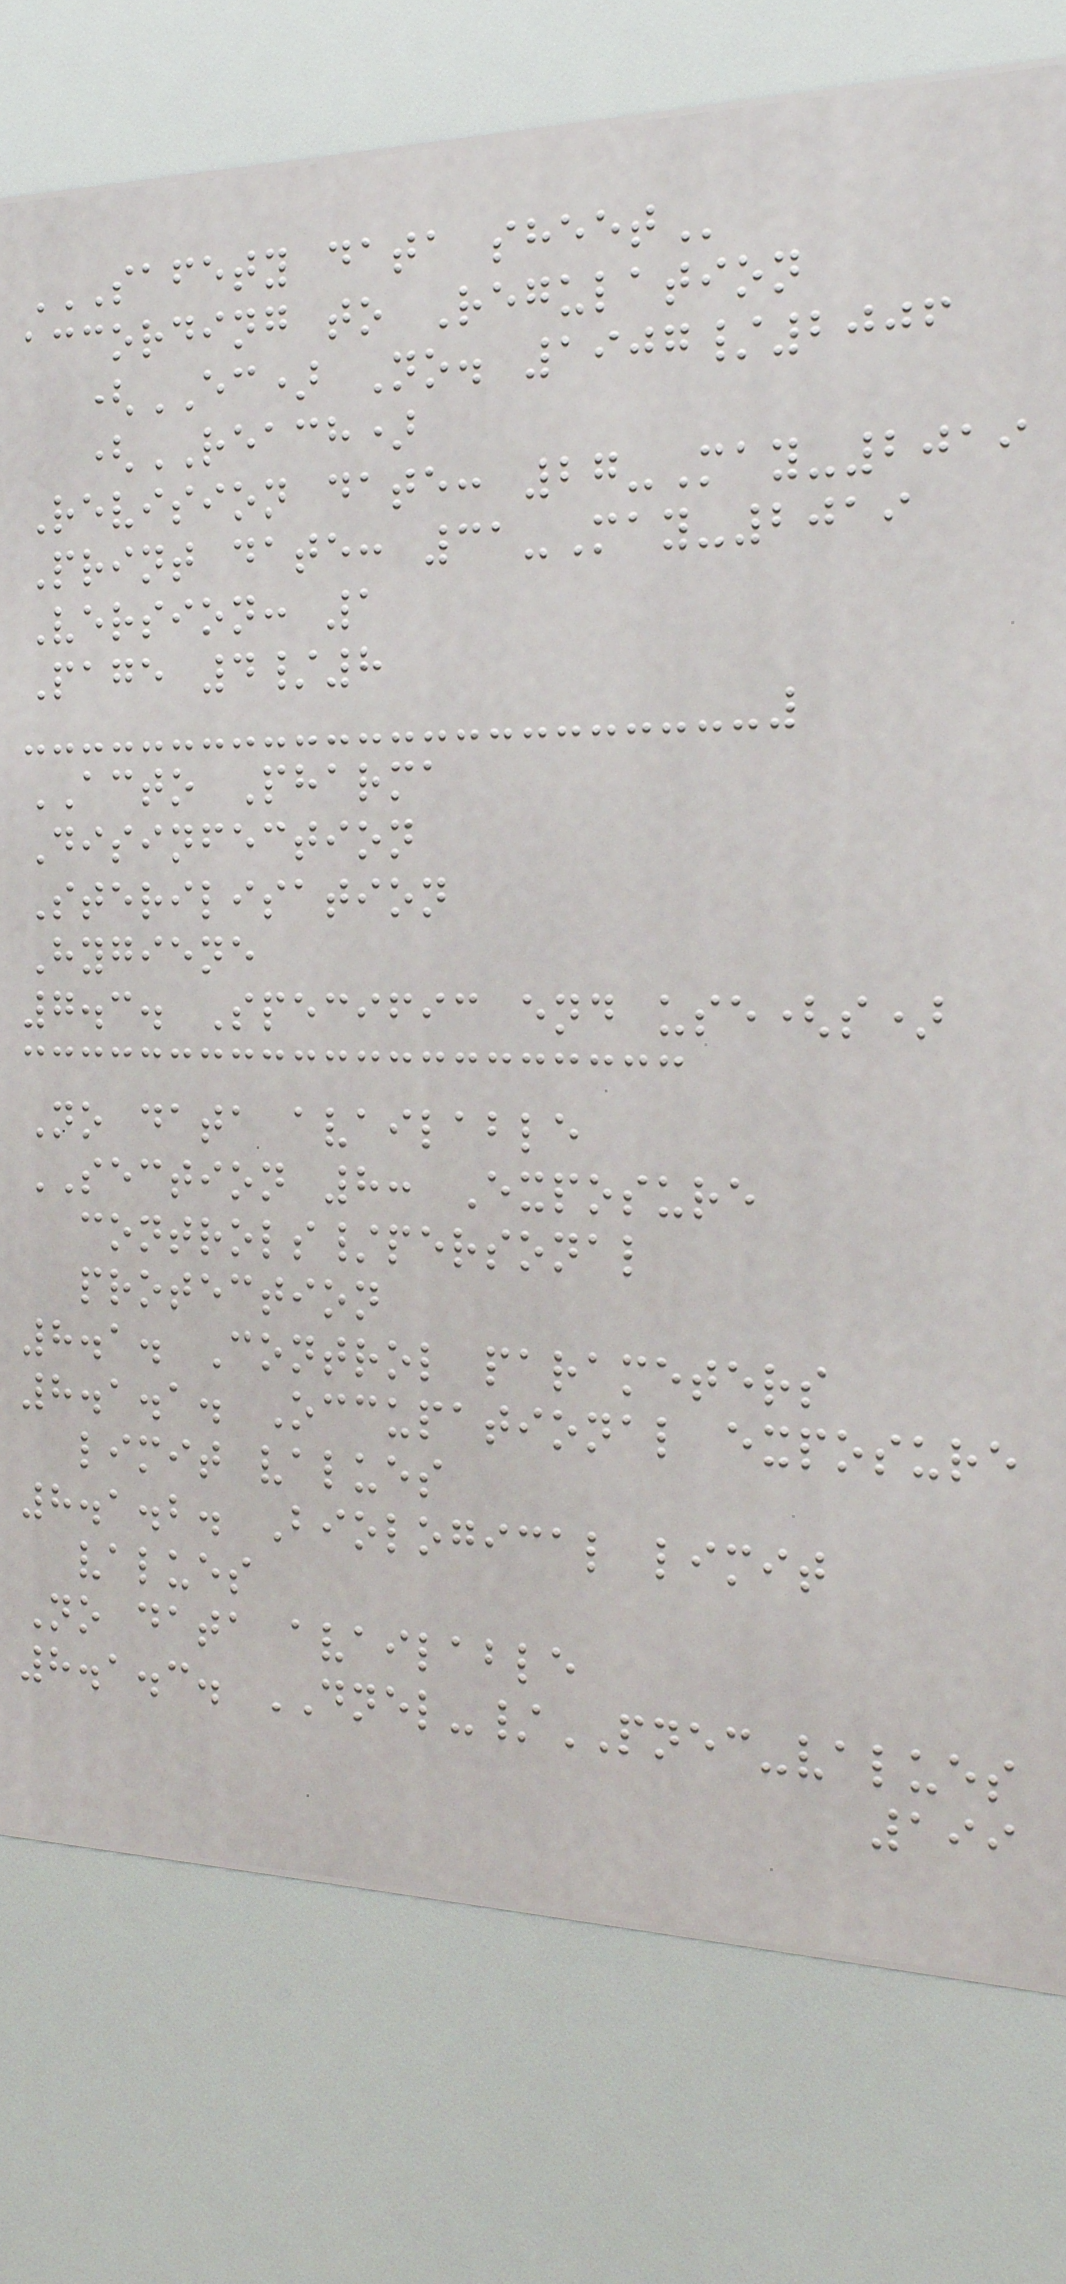SAFETY DATA SHEET
according to Regulation
(EC) No. 1907/2006
(REACH)
Revision date: 27-May-2019
Print date: 31-May-2019
Version: 1
Page 4/8
ACTO Pharma
Disinfection
Sterilisation
Hygiene
7.3. Specific end use(s)
No data available
SECTION 8: Exposure
controls/personal
protection
8.1. Control parameters
8.1.1. Occupational exposure
limit values
8.1.2. Biological limit
values
No data available
8.1.3. DNEL-/PNEC-values
199
